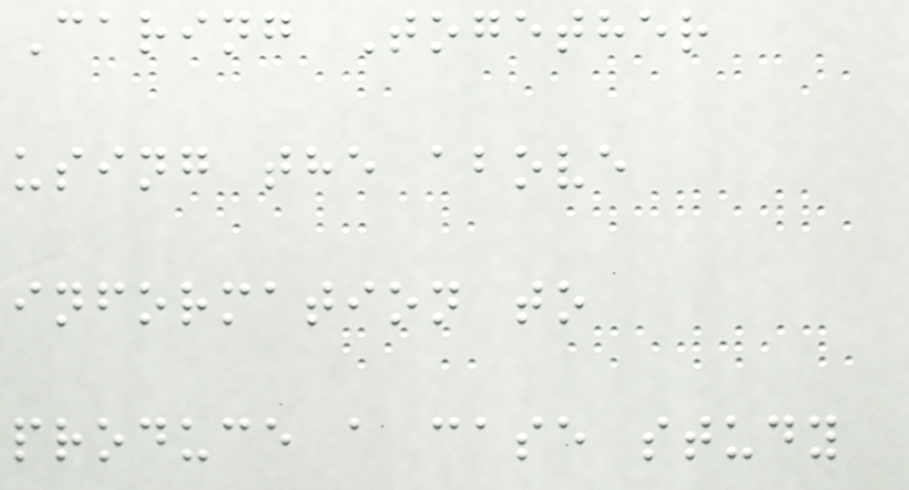Caring Together
using the above
information to
produce a case study
